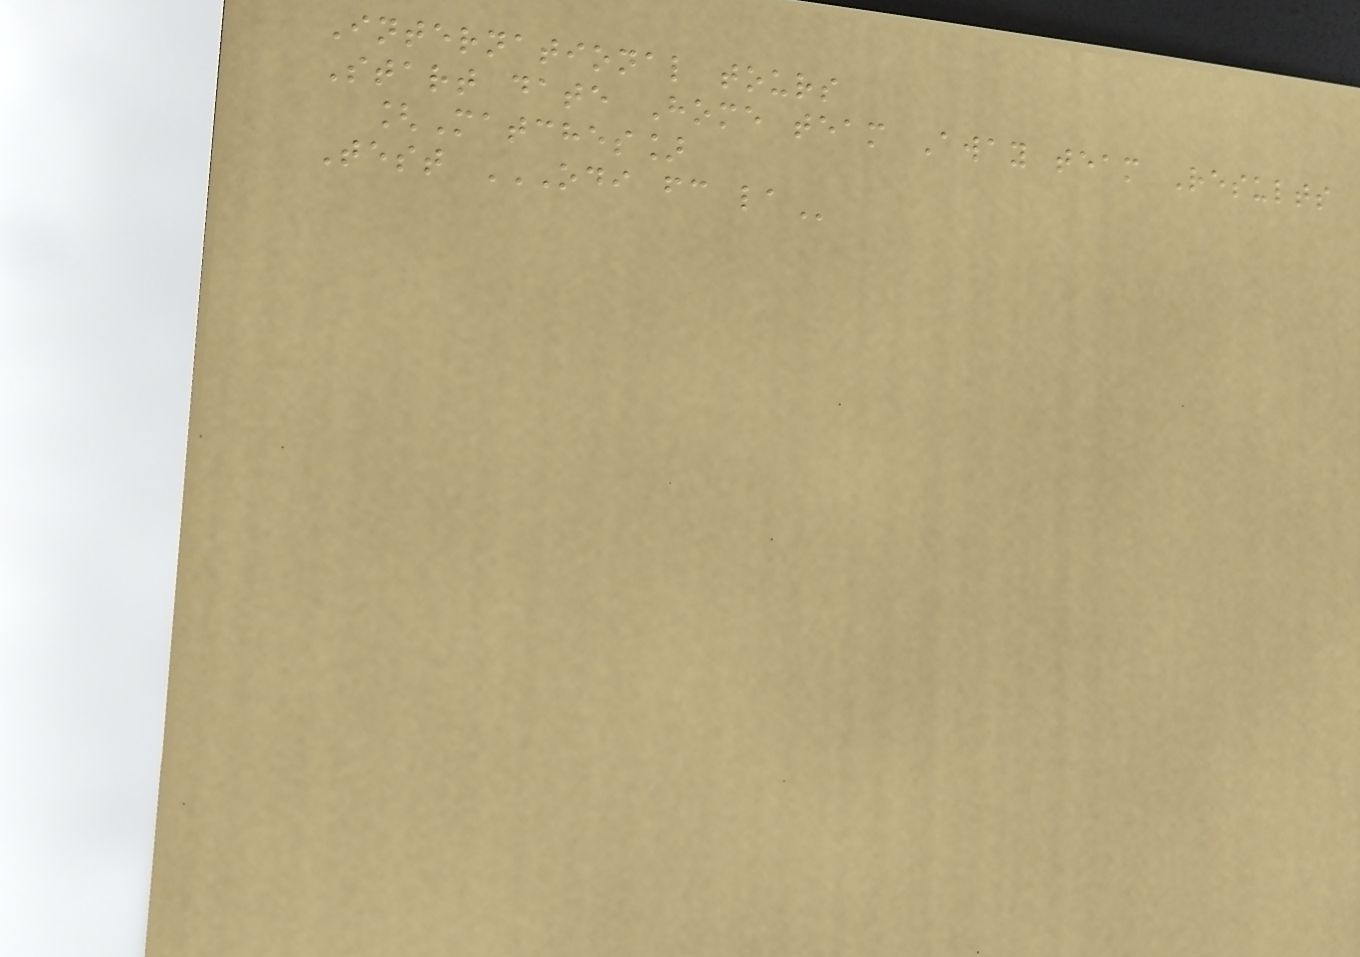International tours
Start date Home team Away team Results
[Matches]
Test ODI FC LA
